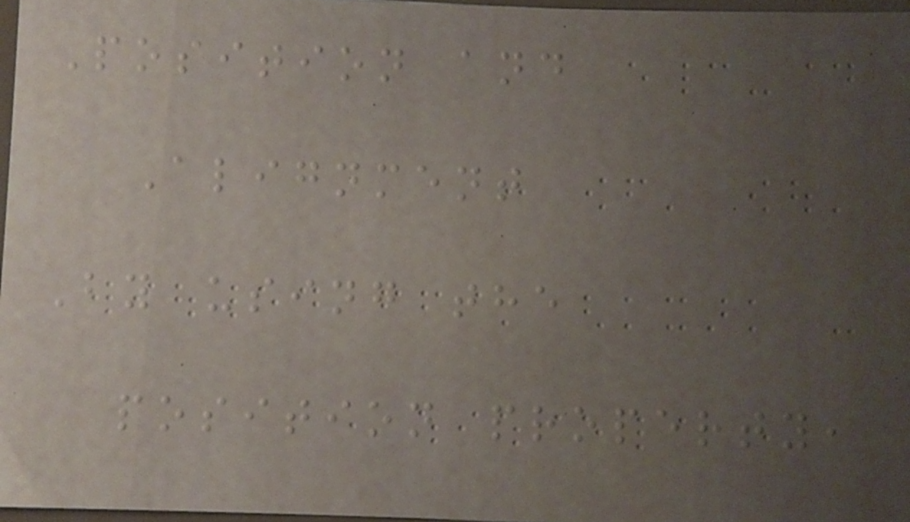Position and
Alignment
By using the
position property,
